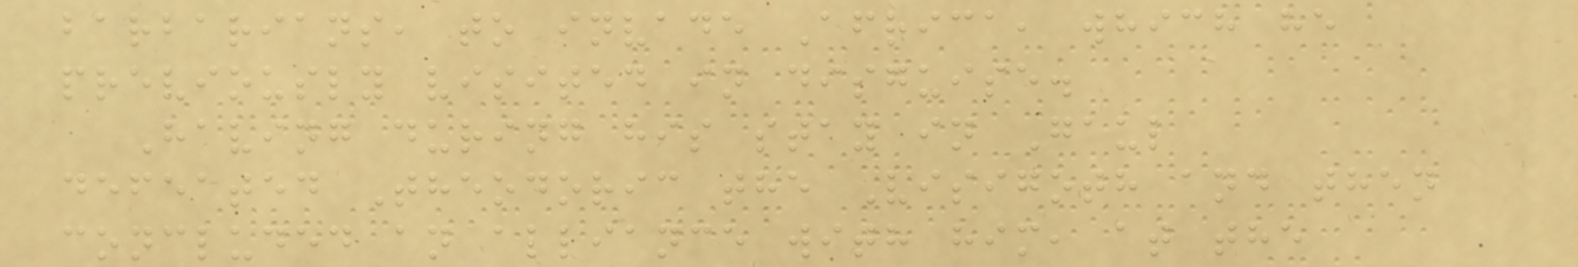barbarians, to invade Africa, which he
previously visited in disguise.
Having during his stay in Gaul
defeated Theodoric the Visigoth and then
concluded an alliance with him, at the
